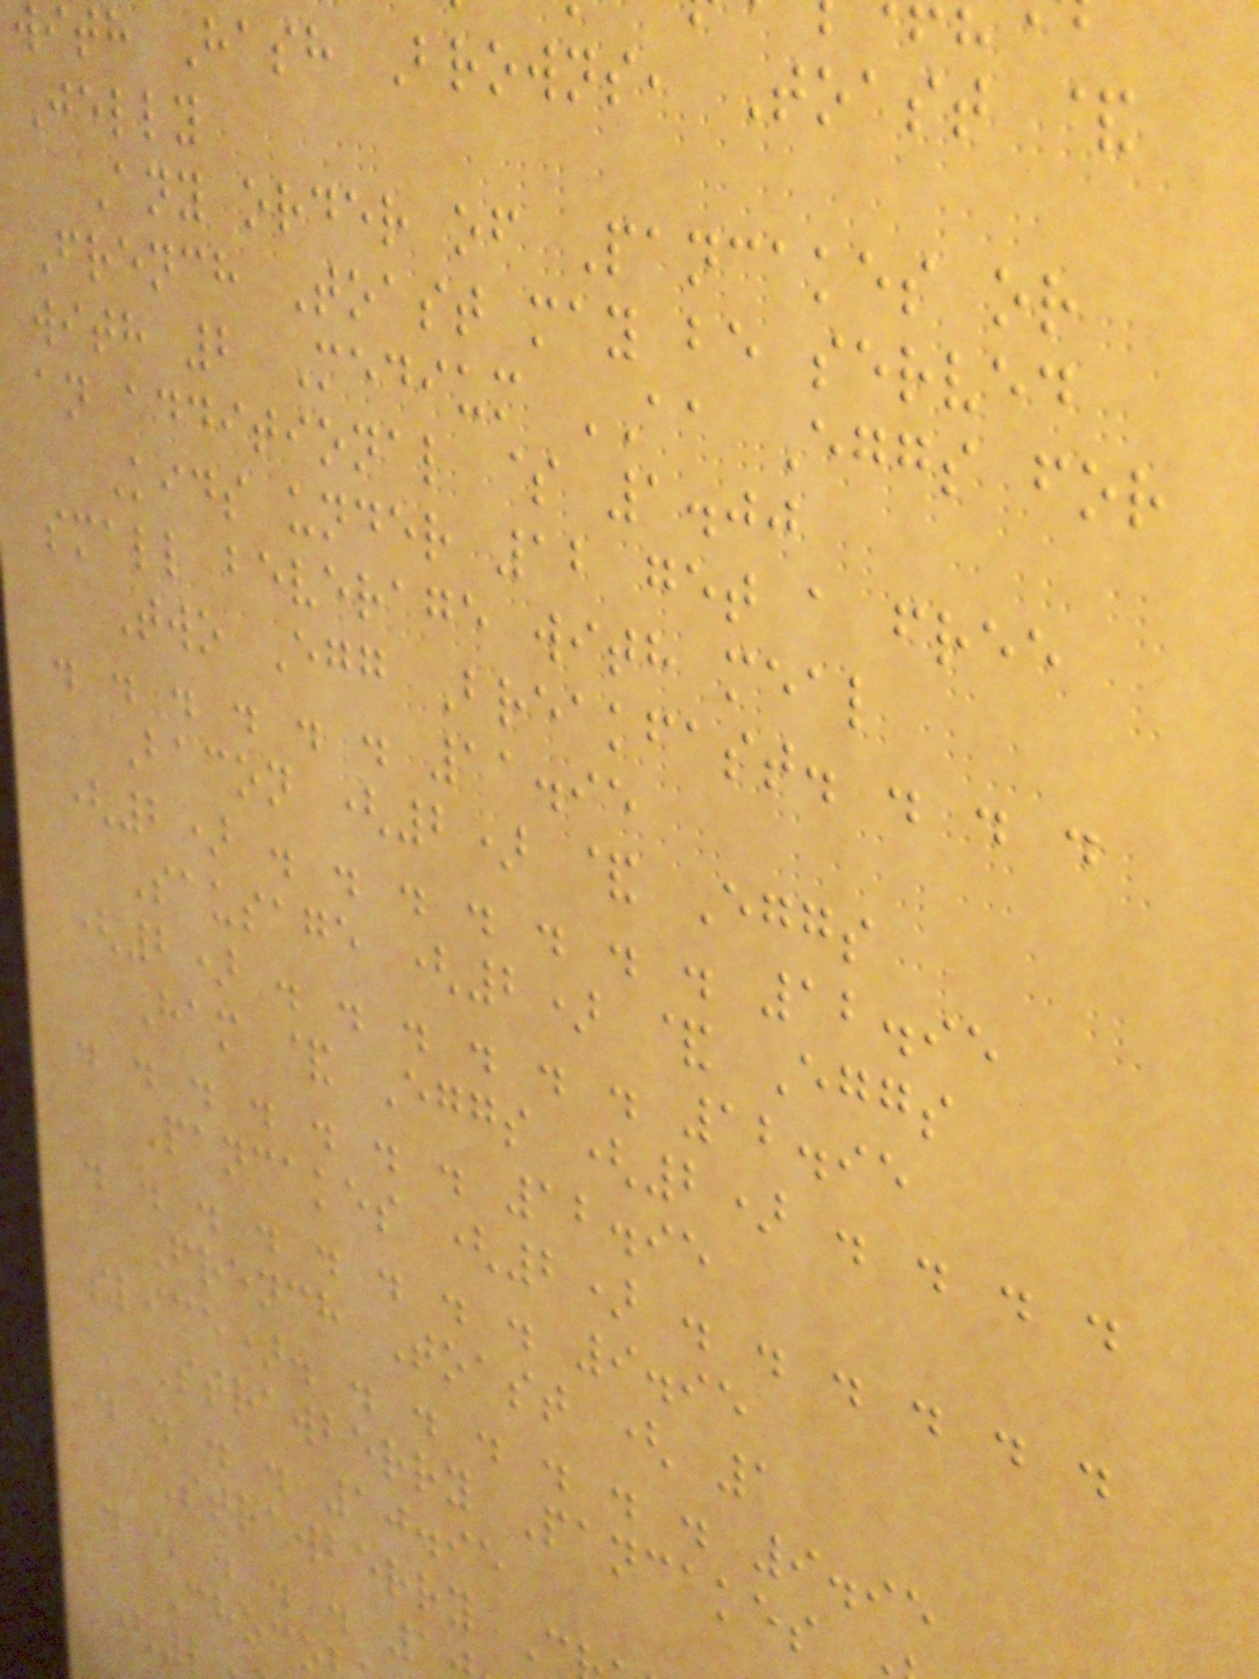with Hash Browns, Toast &
Jelly
Any order of Pancakes or
French Toast may be served
with 2 Medium AA Eggs for
an additional $ 1.00
Kids under 12 get a free
small beverage with meal
Two Egg Breakfast. . . .
. . . . . . 11.95
Bacon (2) & Eggs
(2) . . . . . . . 12.95
Sausage (2) & Eggs
(2) . . . . . . 12.95
Ham & Eggs (2) . . . .
. . . . . . . 12.95
Pancakes (2) . . . . . .
. . . . . . . . 9.95
French Toast ( 1
slice). . . . . . . 9.95
Strawberry Pancakes
. . . . 10.95
Strawberry C
. . . . . 1
